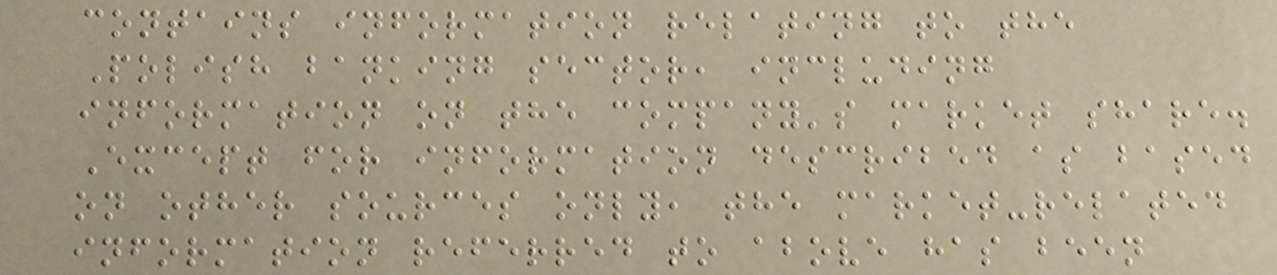contains information relating to the
Polish banking sector, including
information on the company's market share.
Except for information described as based
on other sources only, the market-related
information referred to above has been
